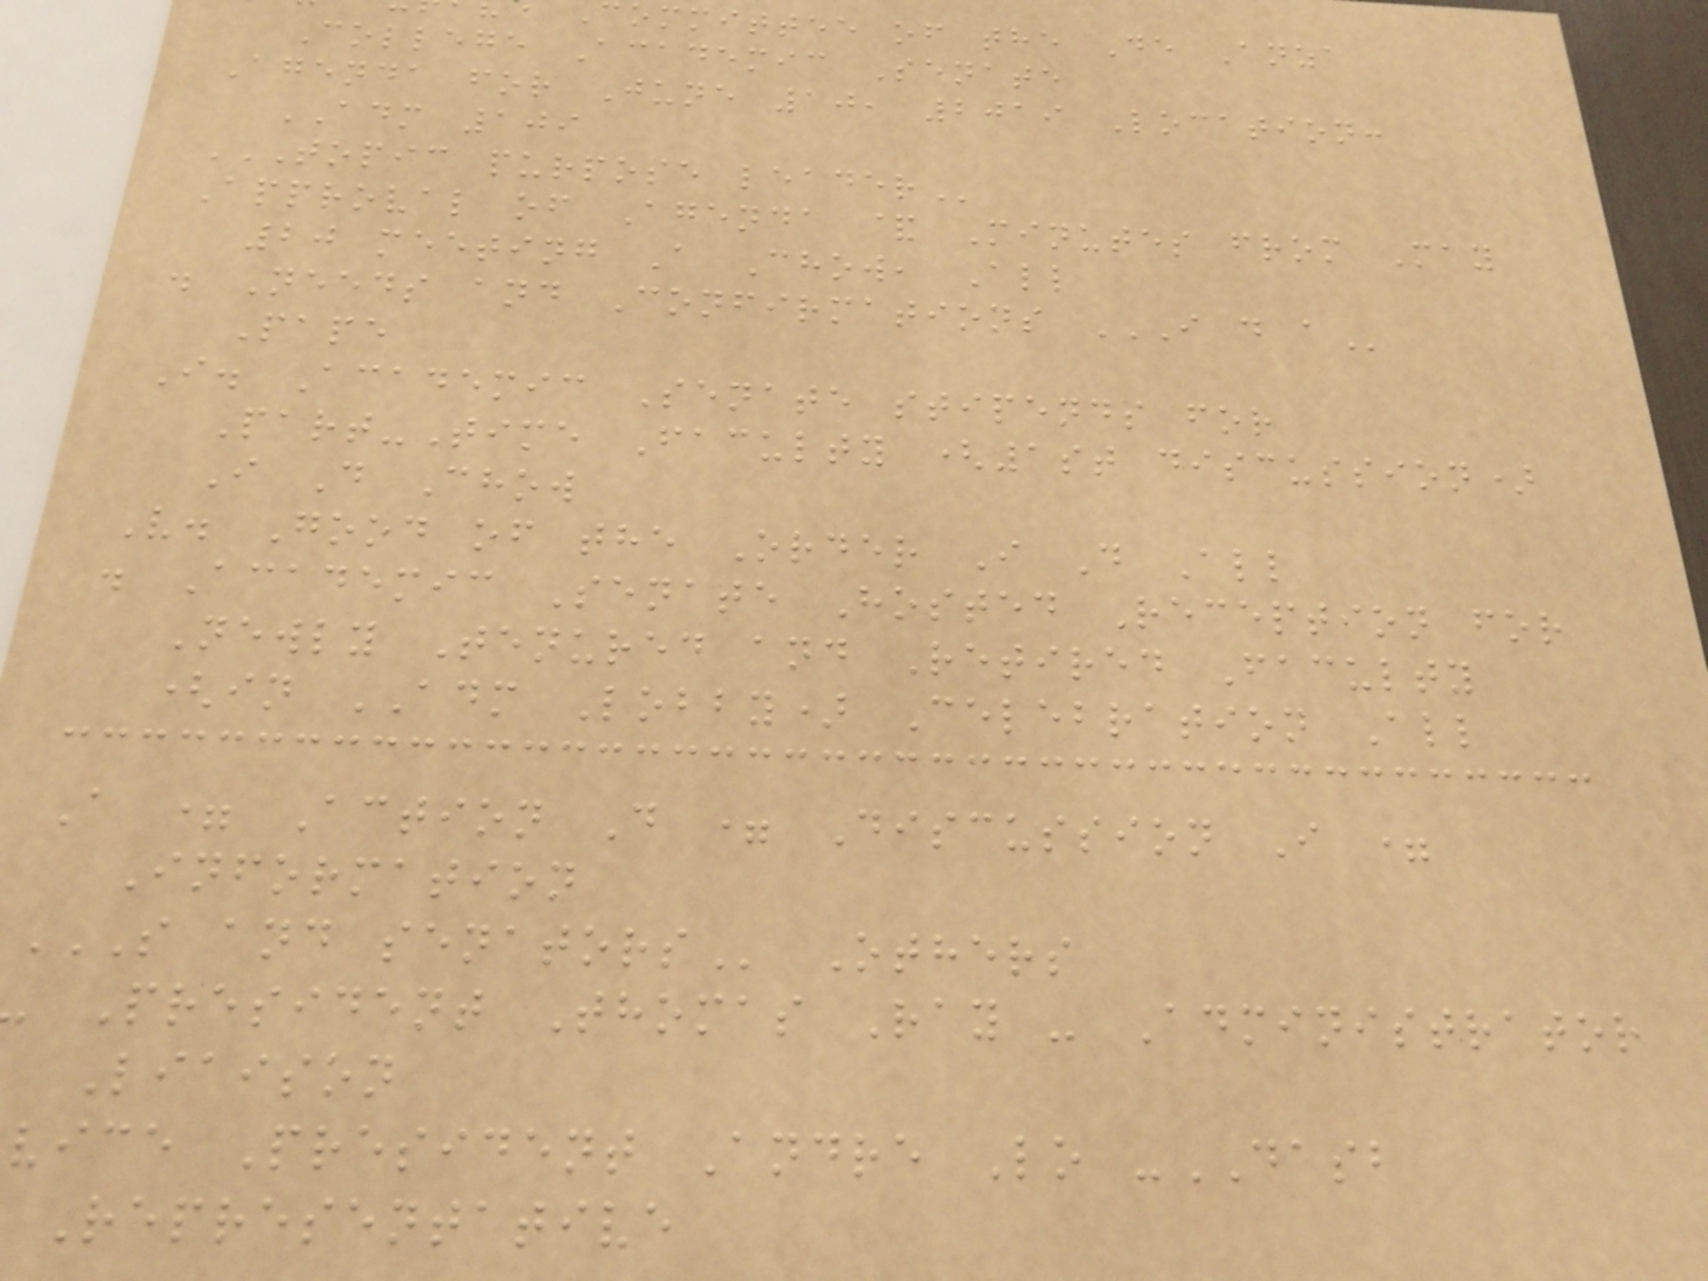ommittee of the De Anza
College Academic Senate
Agenda for June 10, 2019 Location:
ADM 109
TOPIC PURPOSE LEADER
Approval of Agenda & Minutes from May
20 meeting A Chow, All
. Needs and Confirmations I D A
Pape
I. Academic Senate stipends for
Part-Time Faculty (1st discussion)
I D Chow
V. Good of the Order I D All
. Academic Senate Hosted Reception for
Newly Tenured and Retired Faculty
(in ADM Lobby) Celebration All
A = Action D = Discussion I =
Information
S AND SENATORS Others
President Thomas Ray - Administrator
Liaison
vice President Andre Lo -DASB
Representative
